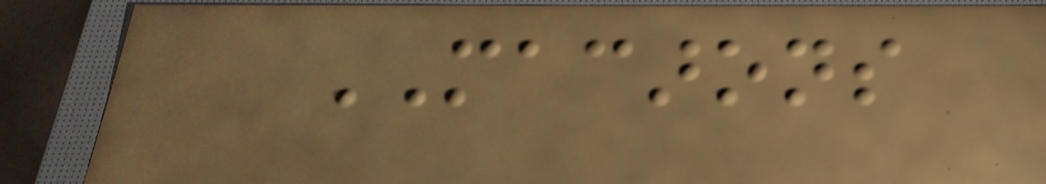MACARONS
